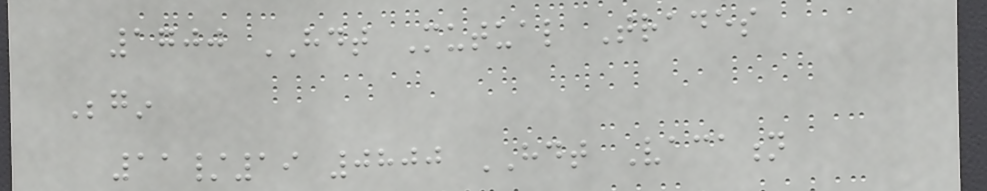1700 HDT Mutual Trades
Begin
11/19 0800 HDT Vacation
